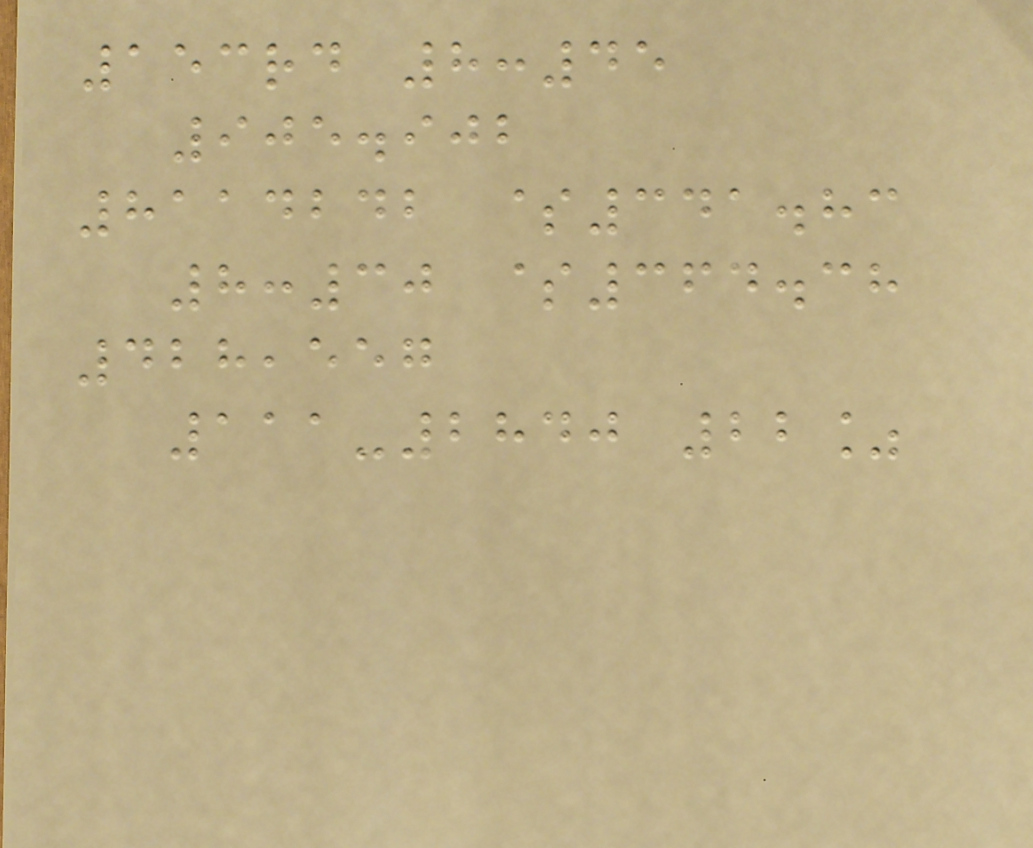153rd 8:45
905.902
8114242 $341.83
8:30 $364.38
428,557
111-2840 22%
